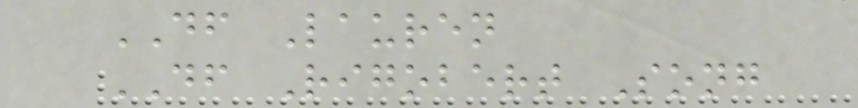DF Lauren
DF Rigobert Song
